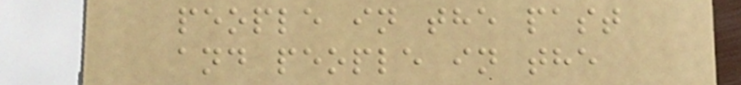people in the past
and people in the
